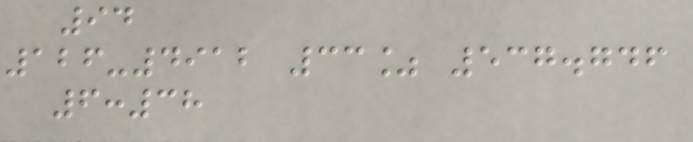94
126-4912 33% 537.746
6:38
